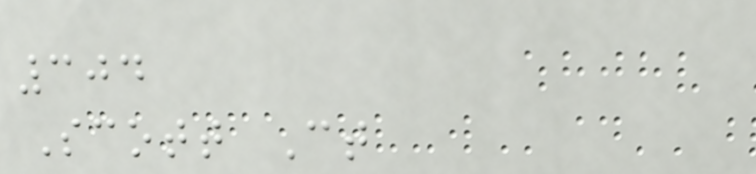304
Scott Ct
